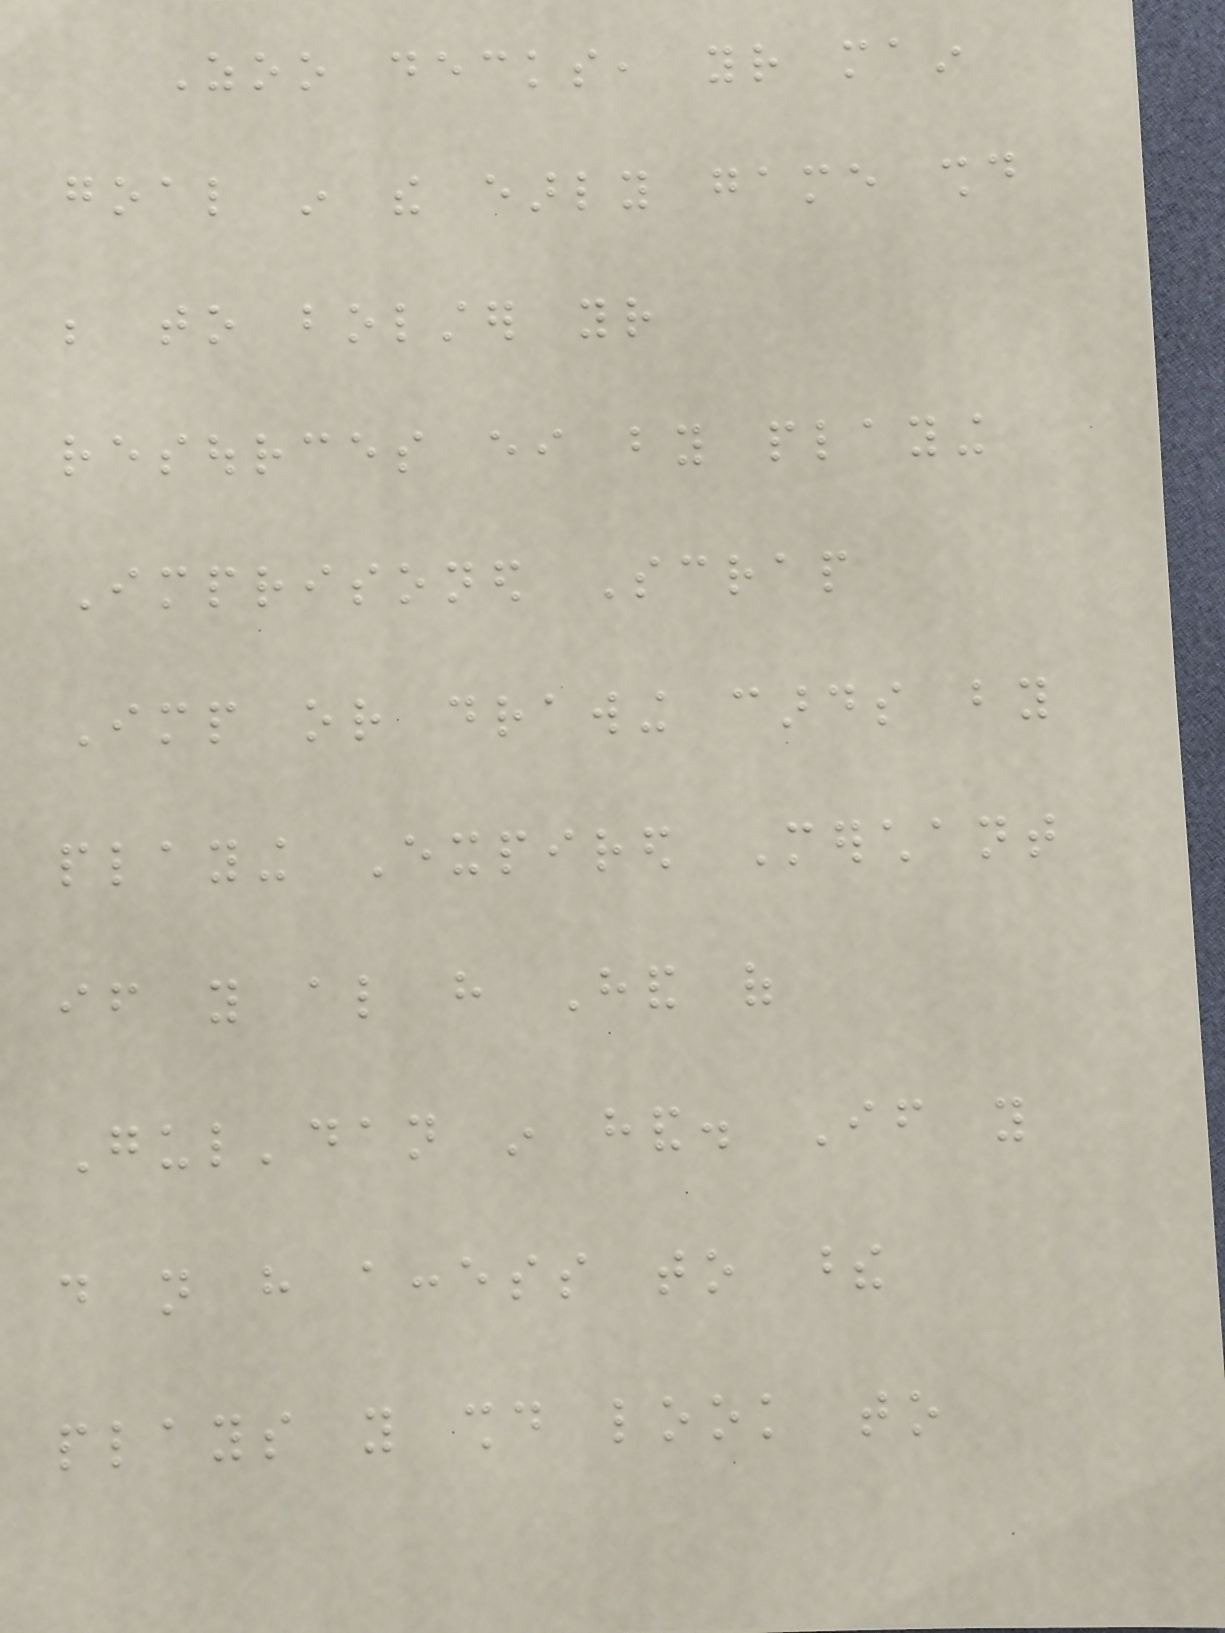Zoo decks, your main
goal in the early game should
be to bolster your
resources either by playing
Imprisoned Scrap
Imp or drawing cards by
playing Expired Merchant
if you also have Hand of
Gul'dan in hand. If you
do not have access to these
plays you should look to
